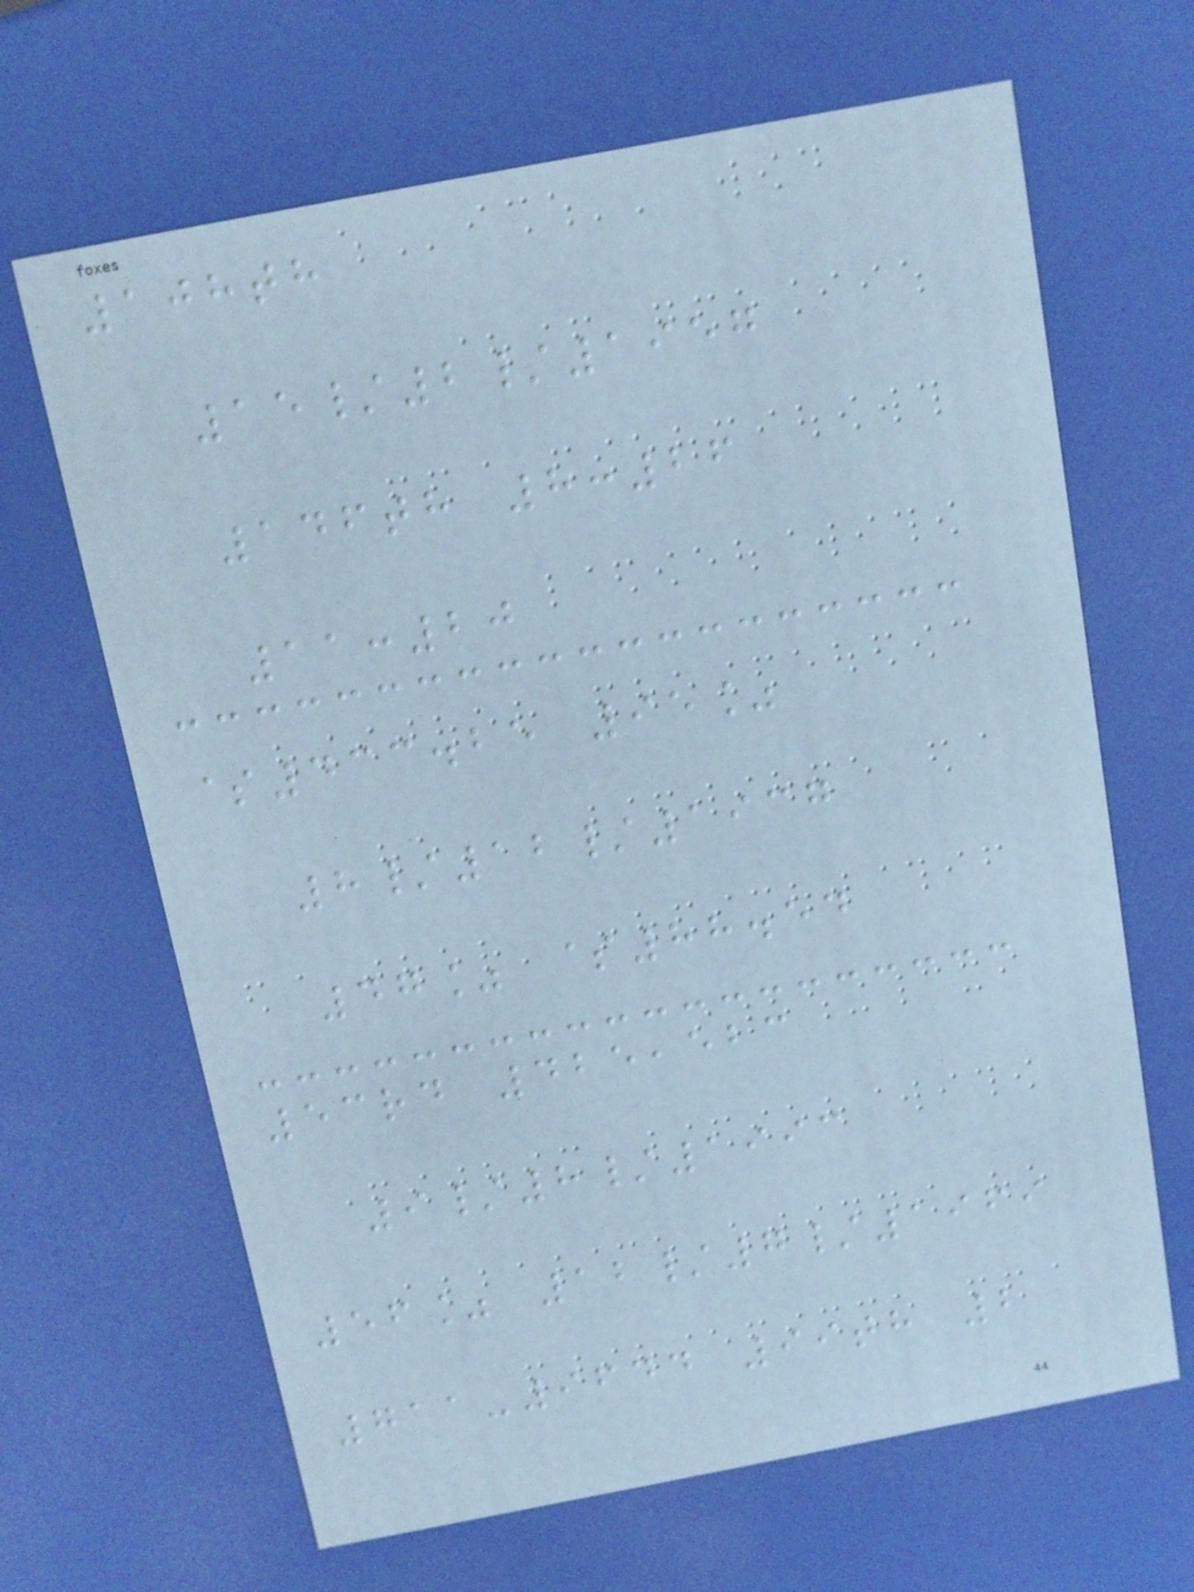108th
15/2/1957
146th 8:26
11:20
$433.25 95%
8/12/1937
47% $88.54
53rd 425,523
9/8/1993
56% 12/7/1969
711-9644 99th 2
